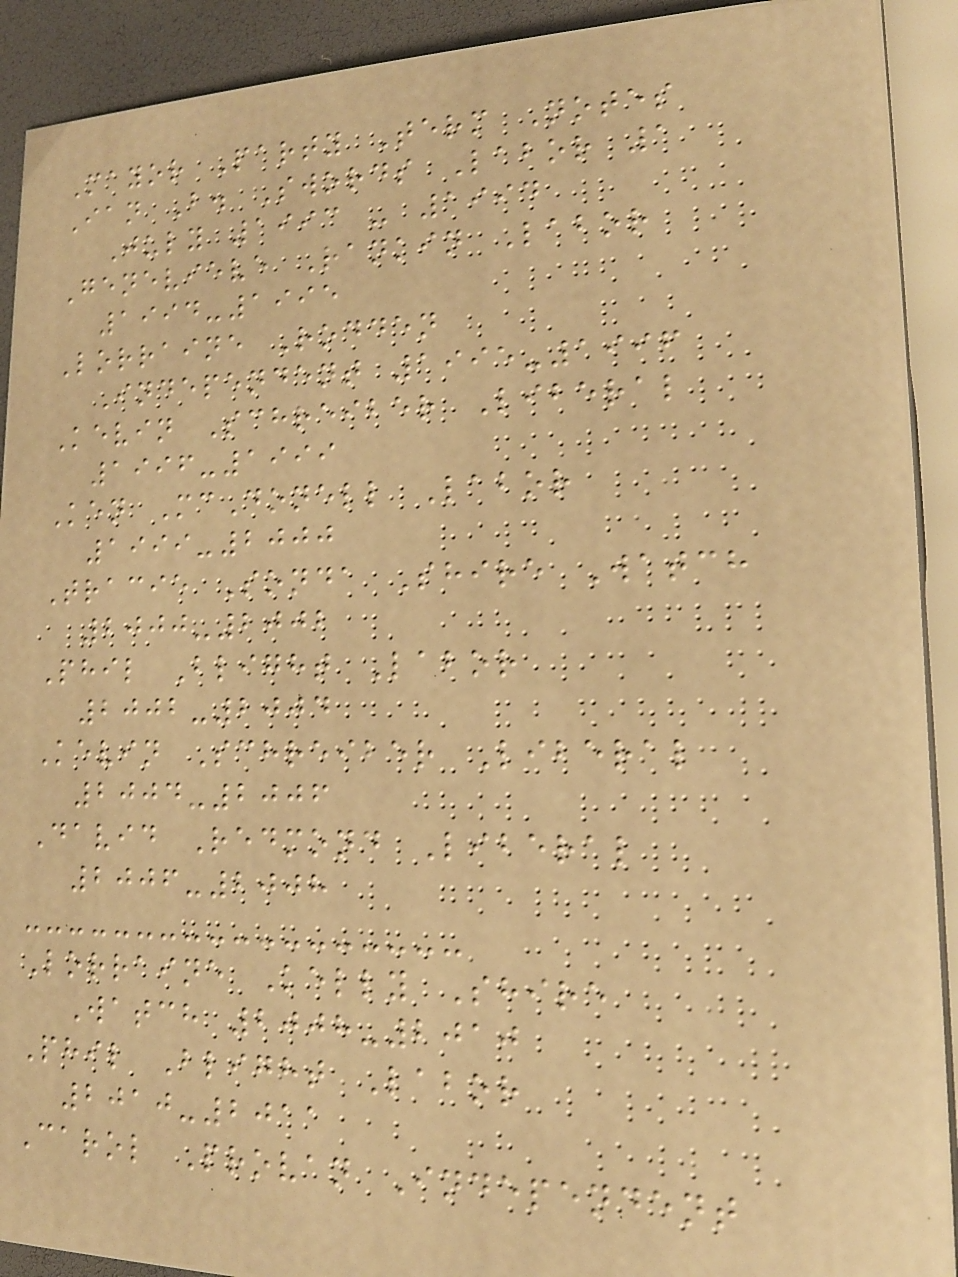Mayor Party Term Notes
Ian B. Swords Labor 1
July 1993 - 1994
Genevieve Rankin Labor
1994-1995
Lorraine Rodden
Independent 1995-1996
Kevin Schreiber Liberal
1996-1999
Ken McDonell Labor
1999-2000
Tracie Sonda Shire Watch
2000-2002
Phil Blight Labor
2002-2004
Kevin Schreiber Liberal
2004-2006
David Redmond Liberal
2006-2008
Lorraine Kelly Shire
Watch 2008-2010
Phil Blight Labor
2010-2011
Carol Provan Independent
